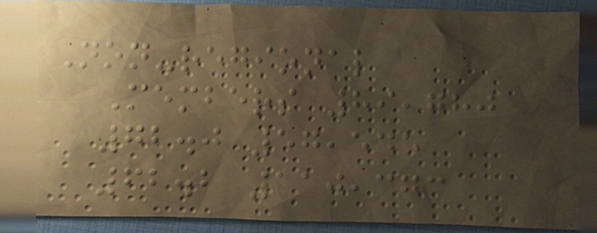Non-regional
Members 89,780
72.0 57,545
62.2 110,373
